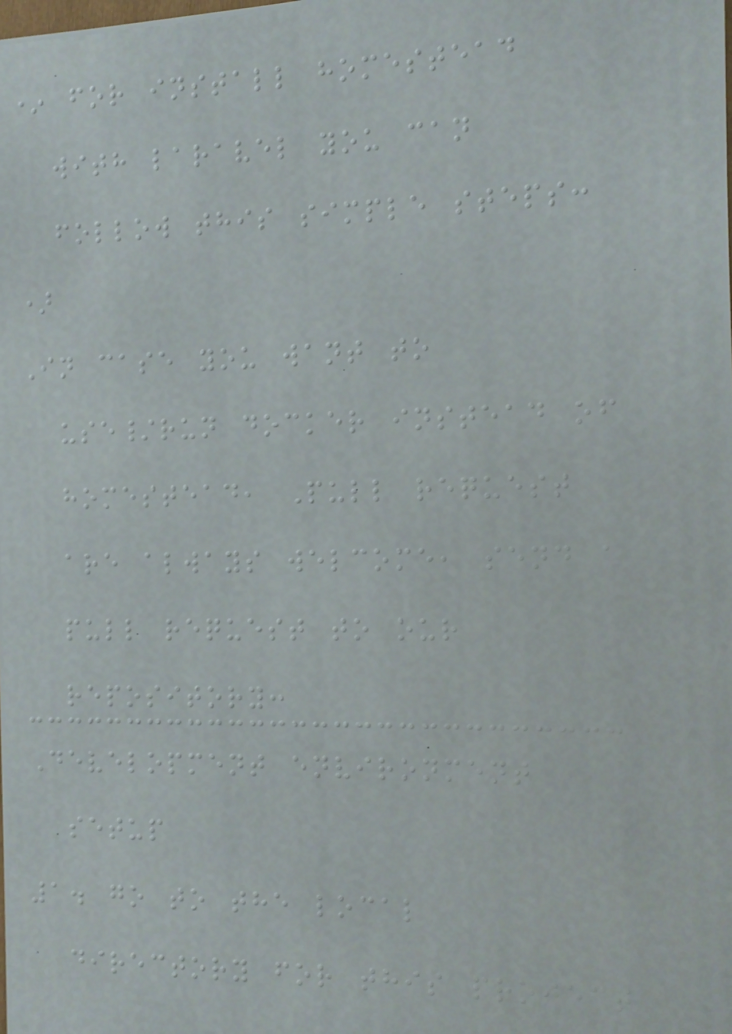* for install homestead
with laravel you can
follow this simple steps:
)
In case you want to
use/run docker instead of
homestead, Pull request
are always welcome, send a
pull request to our
repository:
Development environment
setup
1. go to the local
directory for this project
